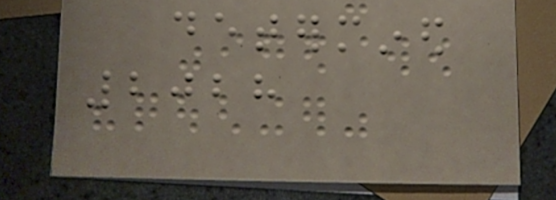determined
2028
